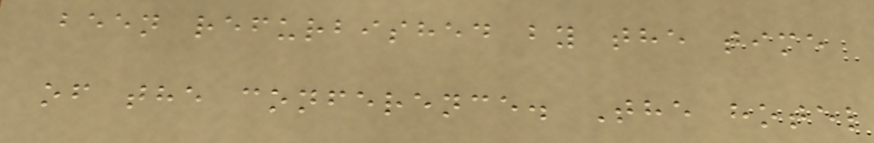been refurbished by the time
of the conference. The hotel
